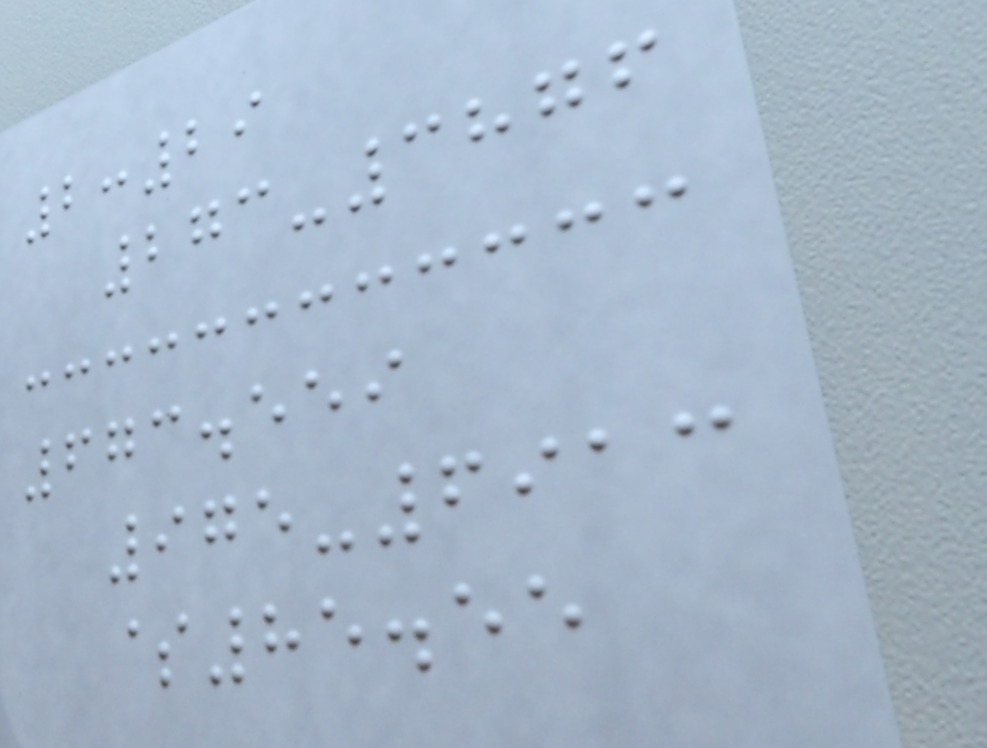2:29
273-3876
673.559
975-6913
$85.55
